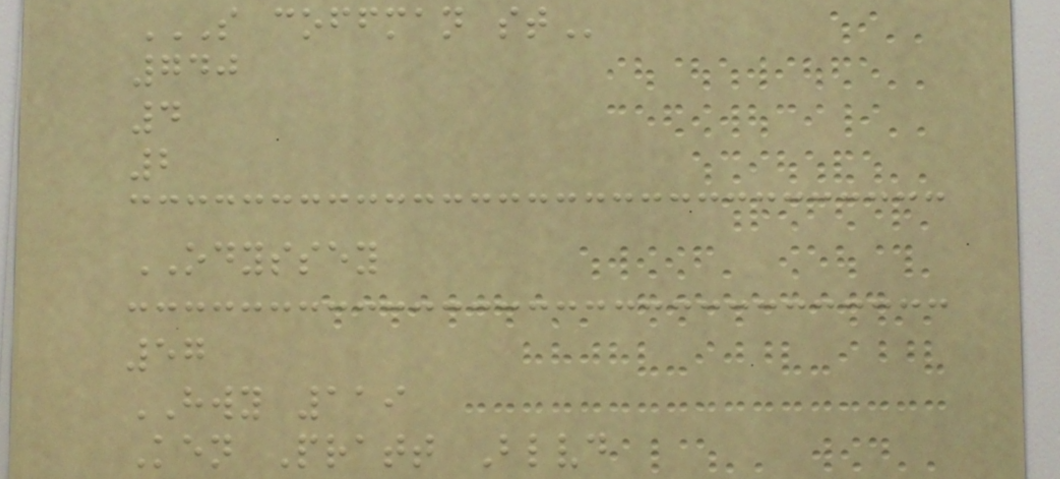S COFFMAN ST
740
4
2
ODYSSEY
57
HWY 119
Ken Pratt Blvd
